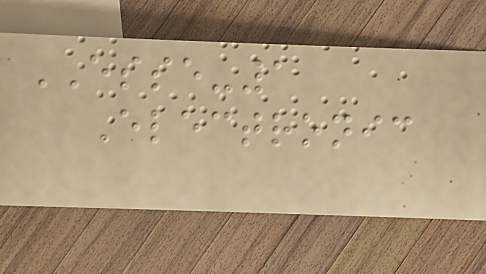ESSE-1
Electronic
